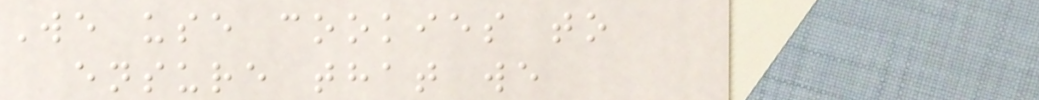We use cookies to
ensure that we
